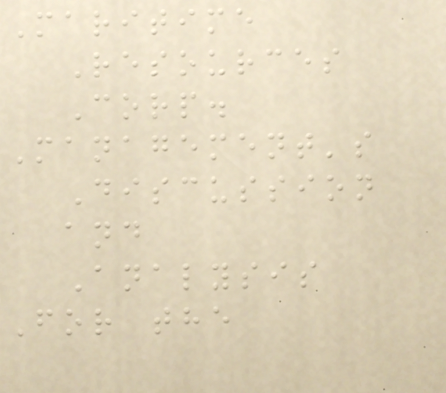Maritime
Resources
Corp.
Management's
Discussion
and
Analysis
For the
